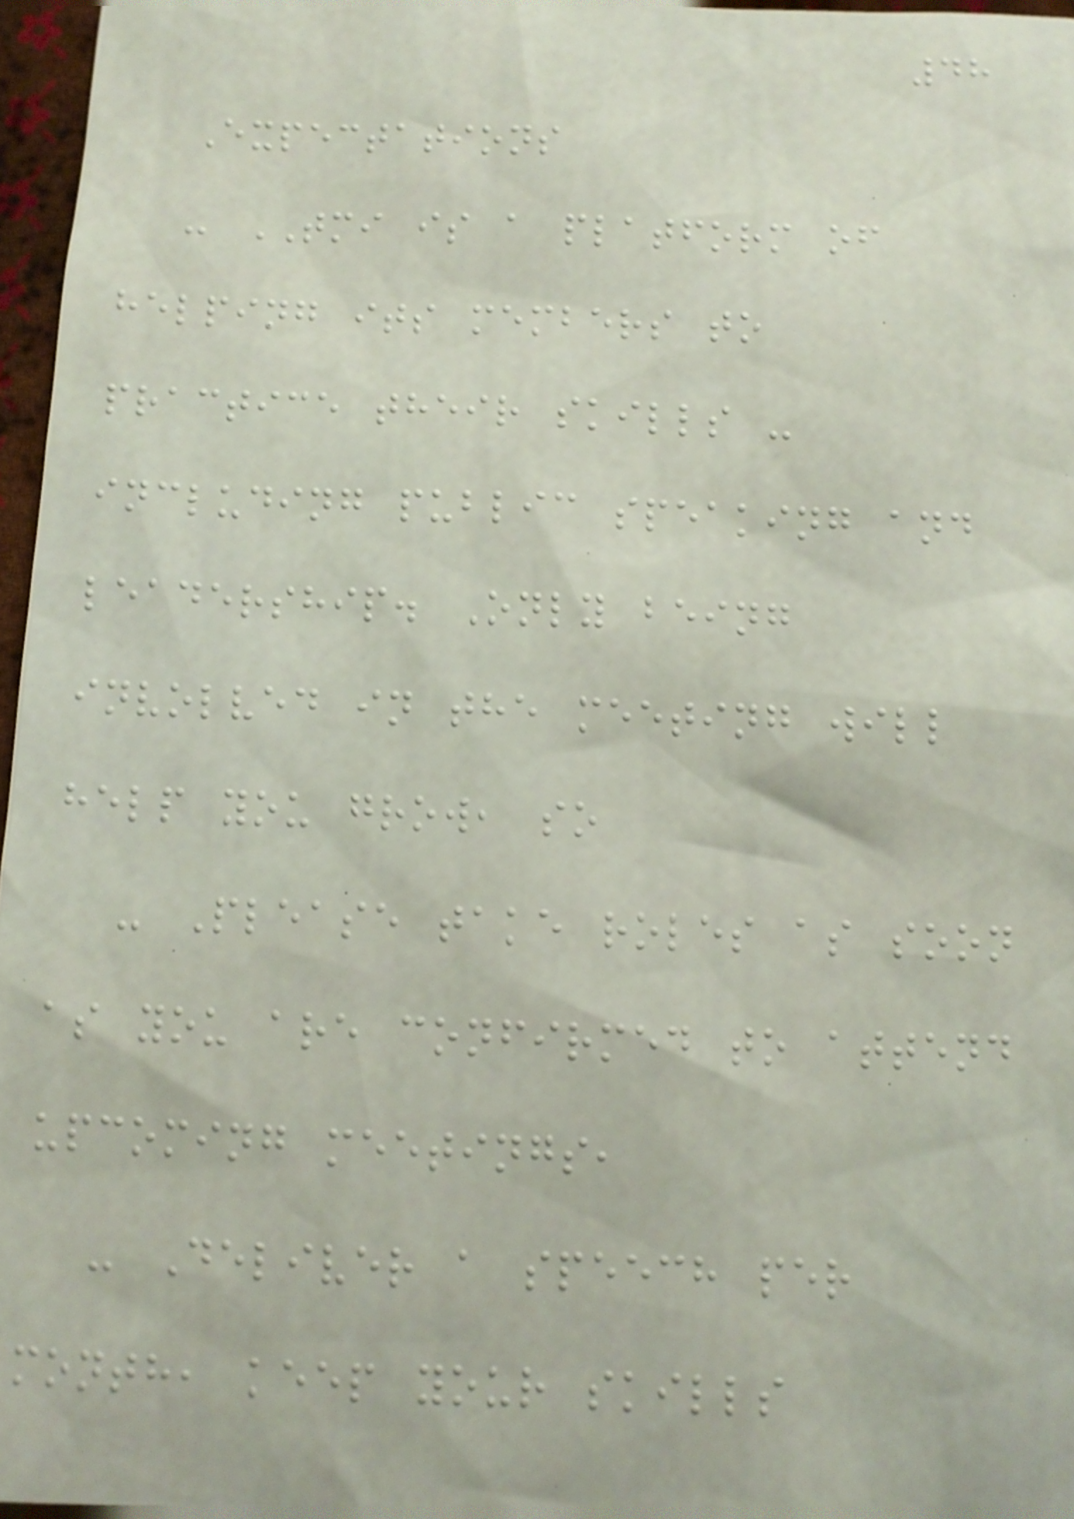48
Expectations
- TMI is a platform of
helping its members to
practice their skills -
including public speaking and
leadership. Only being
involved in the meeting will
help you grow, so
- Please take roles as soon
as you are confirmed to attend
upcoming meetings,
- Deliver a speech per
month, keep your skills
